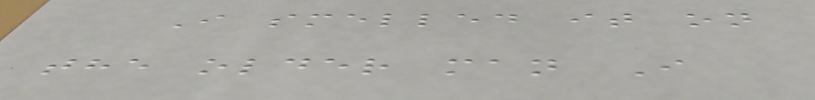I smelled it on
the older man I
